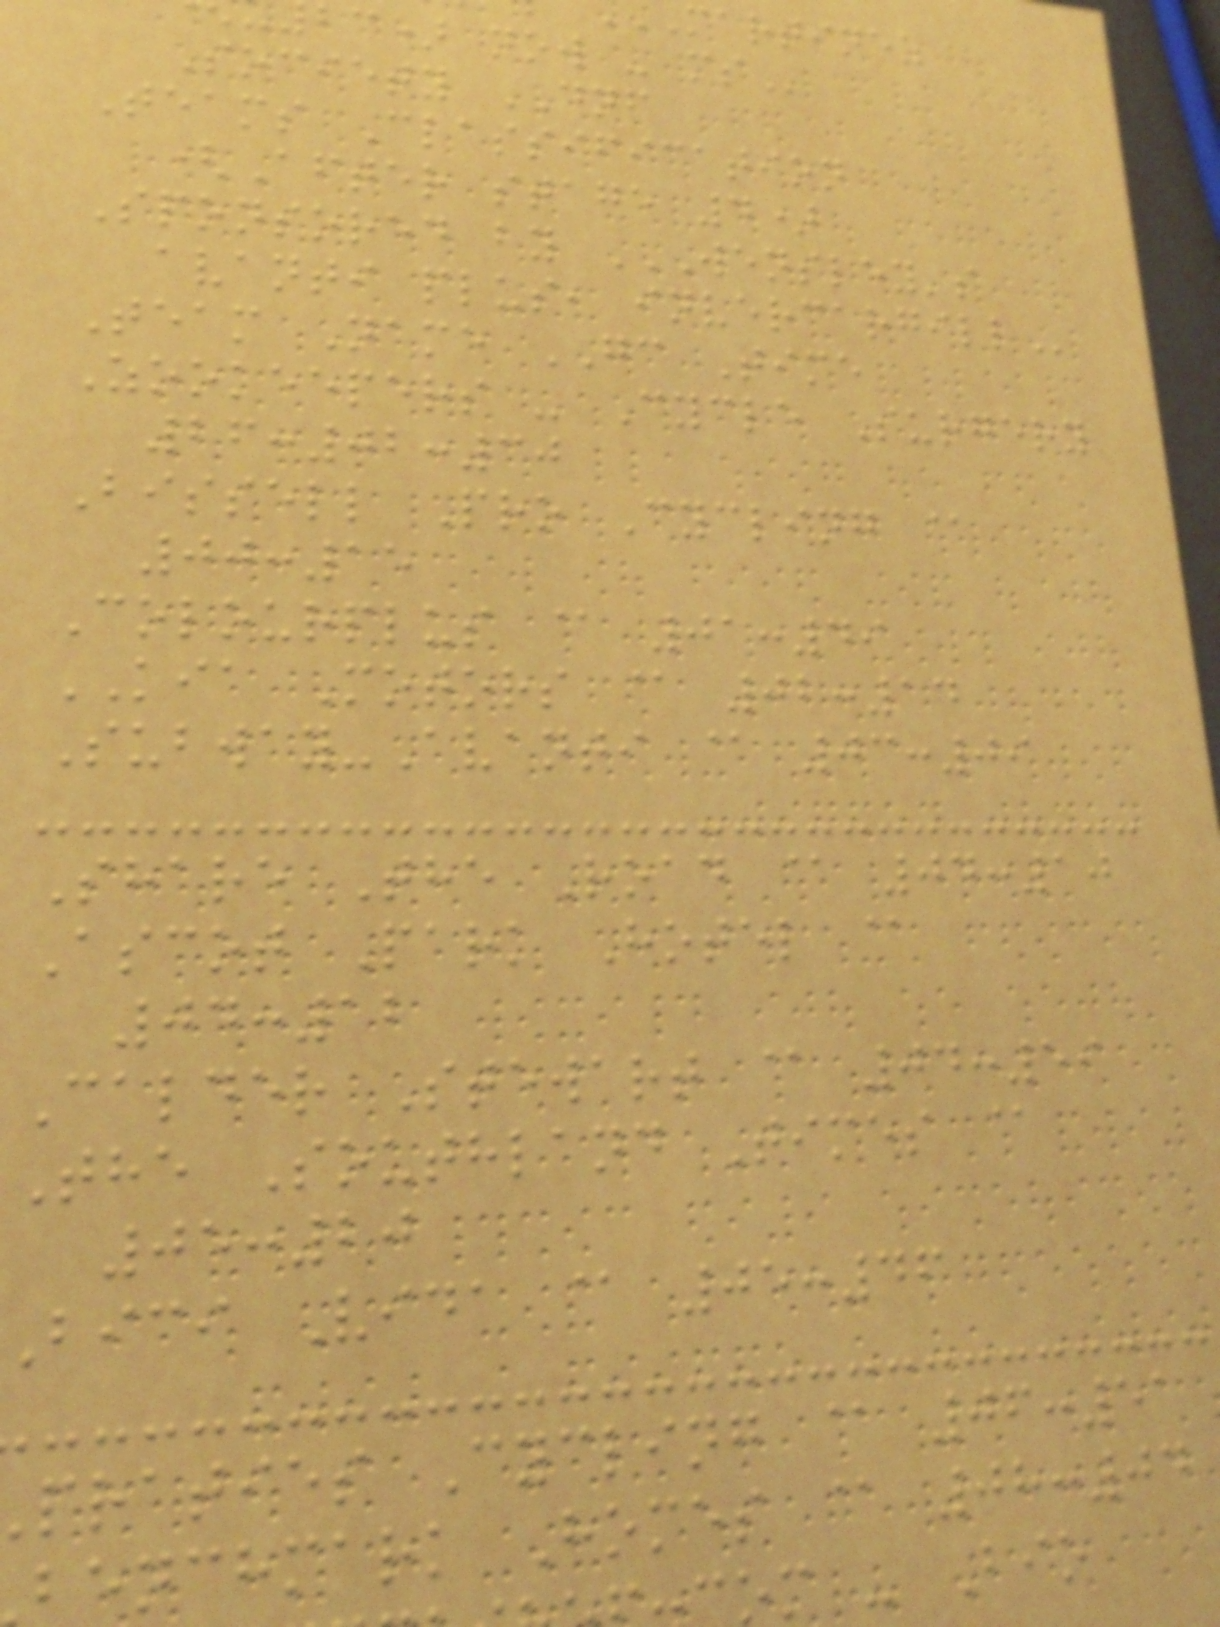martinez
bc) now -
Society DNF
Teams Classification
(After stage 4)
Sponsored by WENSLEY'S
avanti plus,
Team Name GC Time
Zookeepers - Cycle Surgery
26:02:30
Bissell Pro Cycling @
00:15
Colourplus @ 01:49
KIA Motors @ 02:14
Subway-Avanti @ 03:09
Share The Road @ 04:10
Ascot Park Hotel @
04:12
Calder Stewart @ 04:59
The Southland Times @
05:20
bici Vida @ 05:46
praties Cycling @ 06:51
benchmark Homes @ 08:04
om - Bio
